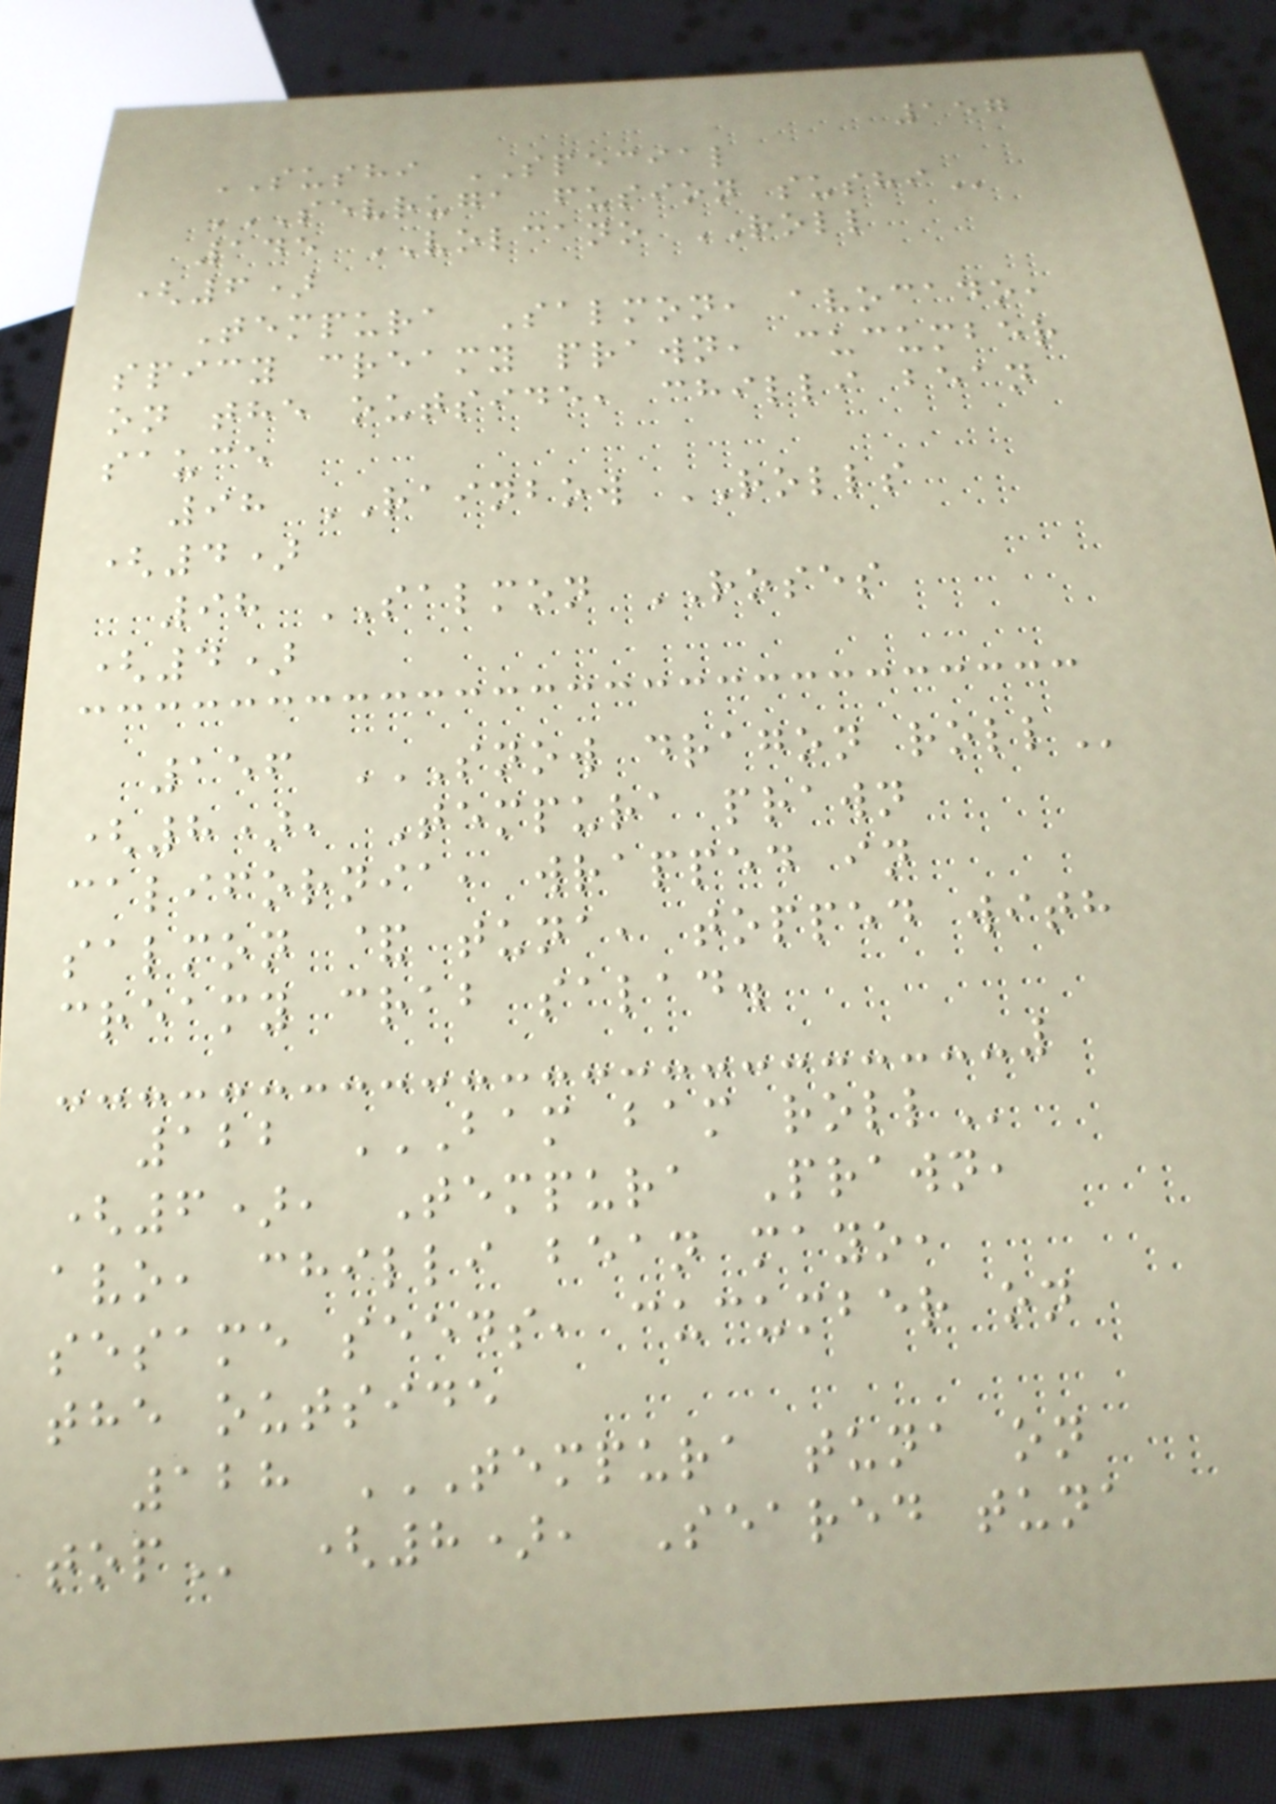157
SUSHI SPECIAL
SEVRUGA FUSION SUSHI
145 VOLCANO ROLL
(6)
Tempura Salmon, avocado,
spicy creamy prawn, cucumber
on the outside, chilli bean
sauce
98 RAINBOW ROLLS
(4)
98 SALMON ROSES
(4)
156 SNOW DRAGON ROLL
(8), Tempura prawn
california, wrapped in
salmon & tuna, topped with
creamy crab salad.
122 BAM BAM ROLL
(6), Tempura Prawn,
avo, chilli bean mayo,
sesame seeds, cucumber on
the outside
128 TEMPURA TUNA ON
TOP (8), Seared tuna
